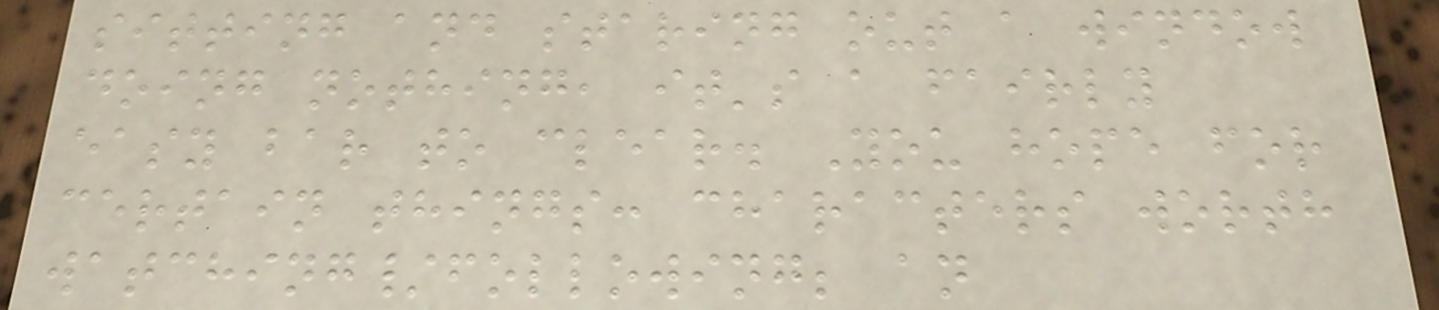sitting and staring out a window
doing nothing, it's a fairly
easy bar to clear. You hope for
certain things: characters worth
watching/following; an
